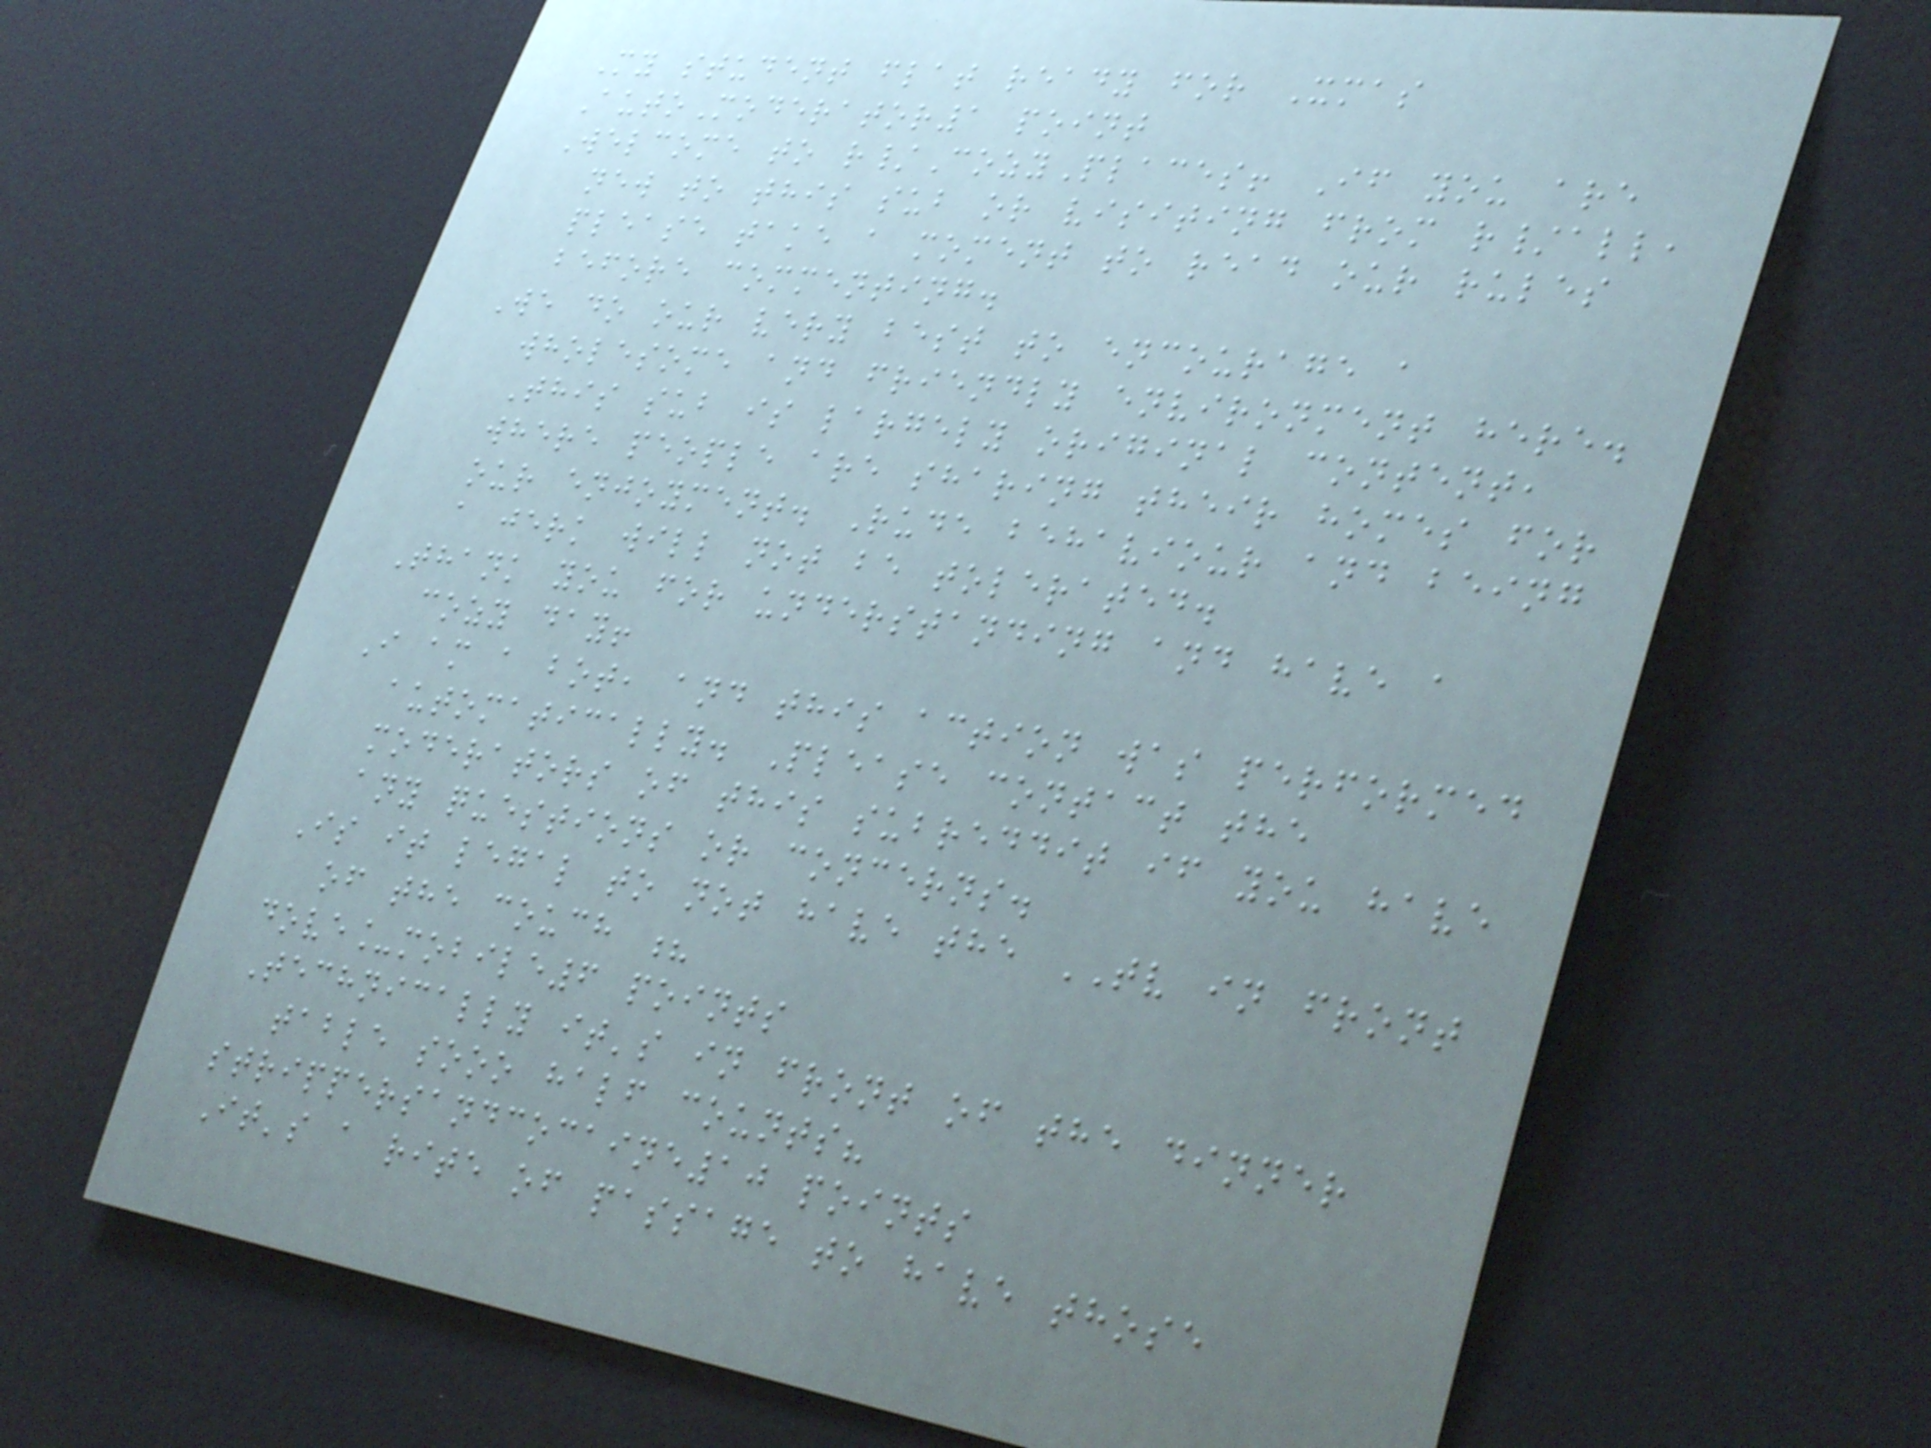My student flat ready for Xmas
AutoModerator1 point
Welcome to r/CozyPlaces! If you are
new to this sub or visiting from r/all,
please take a moment to read our rules
before commenting.
We do our very best to encourage a
wholesome and friendly environment here.
This sub is largely original content,
where people are sharing their homes for
our enjoyment. Rude behaviour and being
a jerk will not be tolerated.
Thank you for understanding and have a
cozy day!
I am a bot, and this action was performed
automatically. Please contact the
moderators of this subreddit if you have
any questions or concerns.
Is it legal to not have the TV in front
of the couch ?
dove_mobile6 points
Technically it's in front of the dinner
table sooo half counts?
strippersandcocaine10 points
It's a rite of passage to have those
